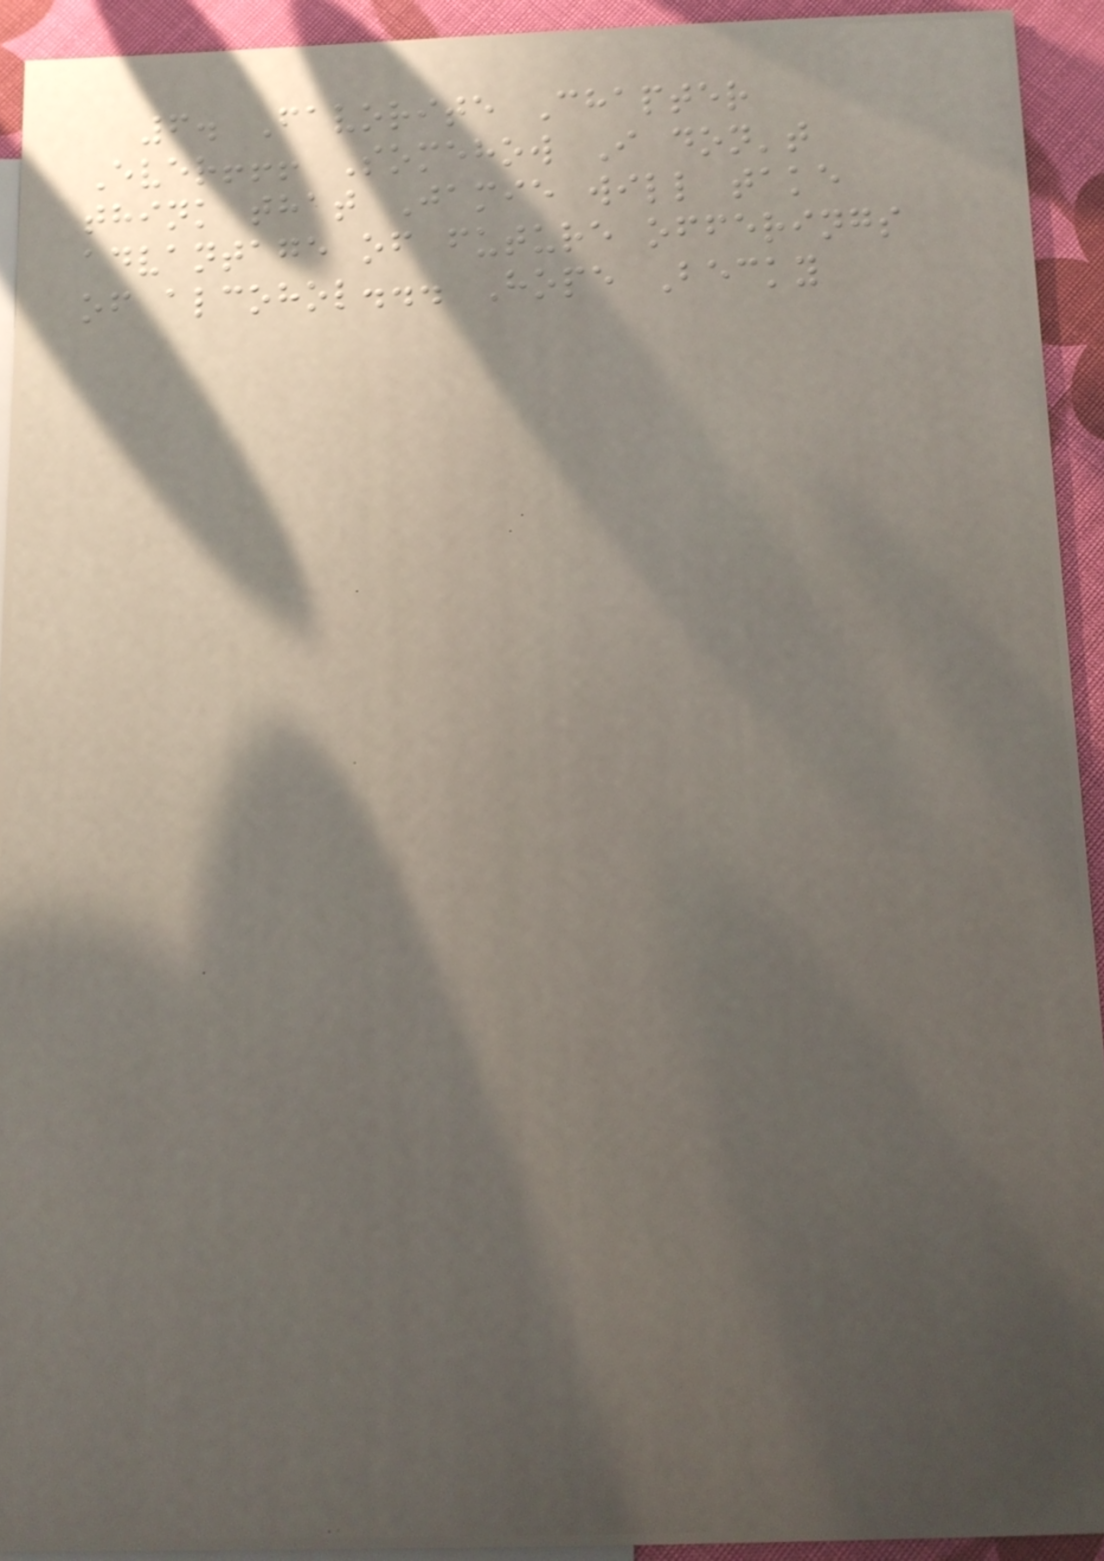6. Favorite Chapter
Ever!!! Somehow I don't
think that Jamie will take
advantage of future offerings
of alcohol... Hope Becky
